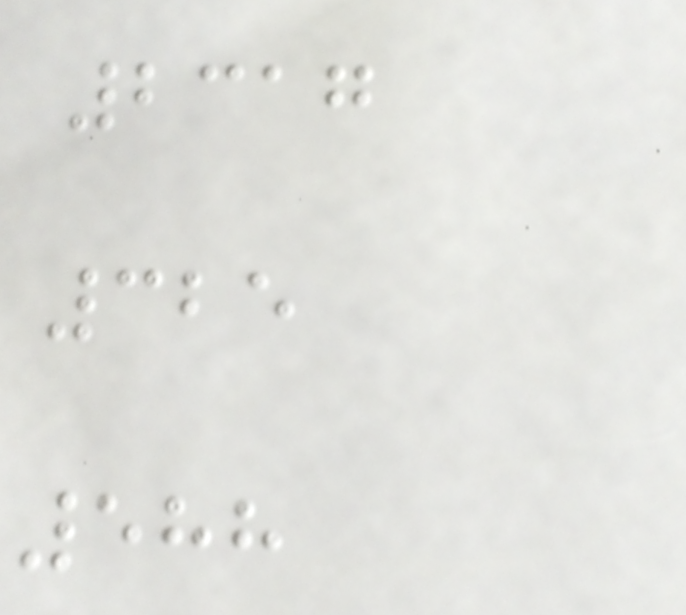2317
325
588
